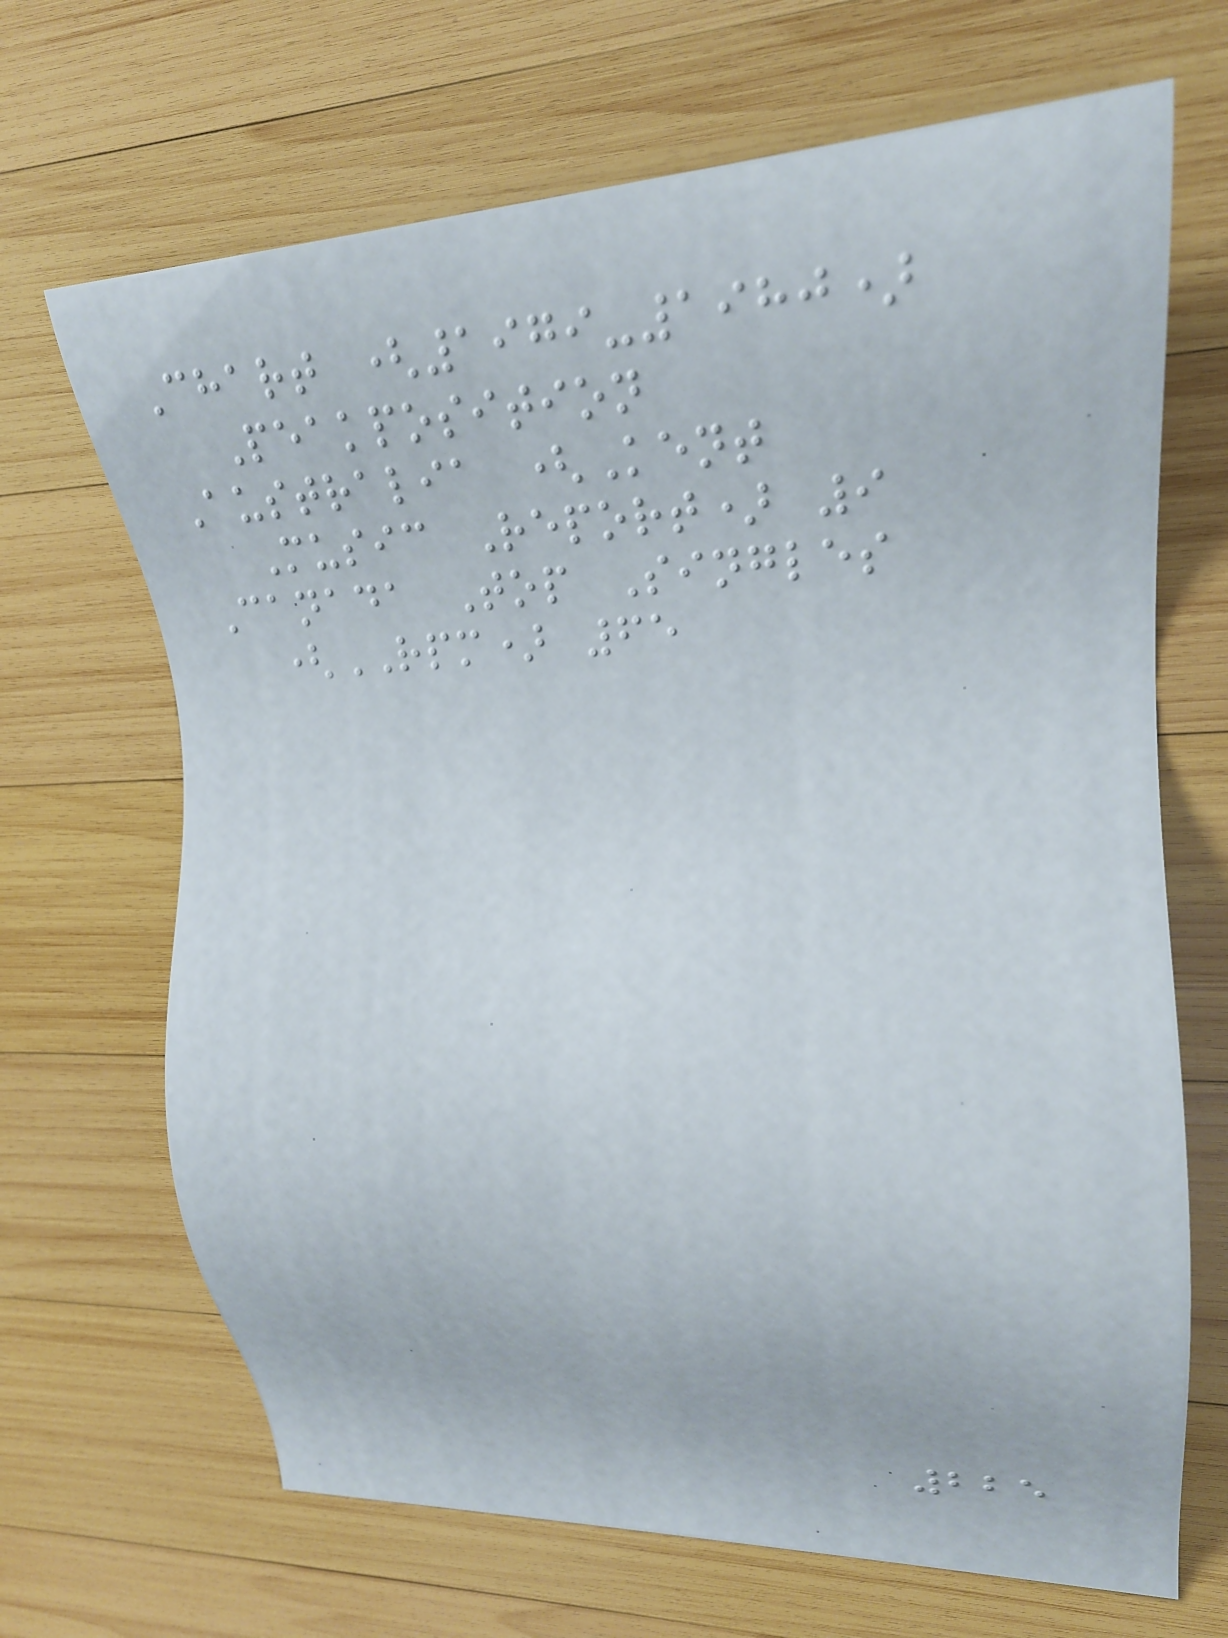Chart (1979-1980)
Peakposition
Australia (Kent
Music Report) 9
Canada Top Singles
(RPM) 65
225
